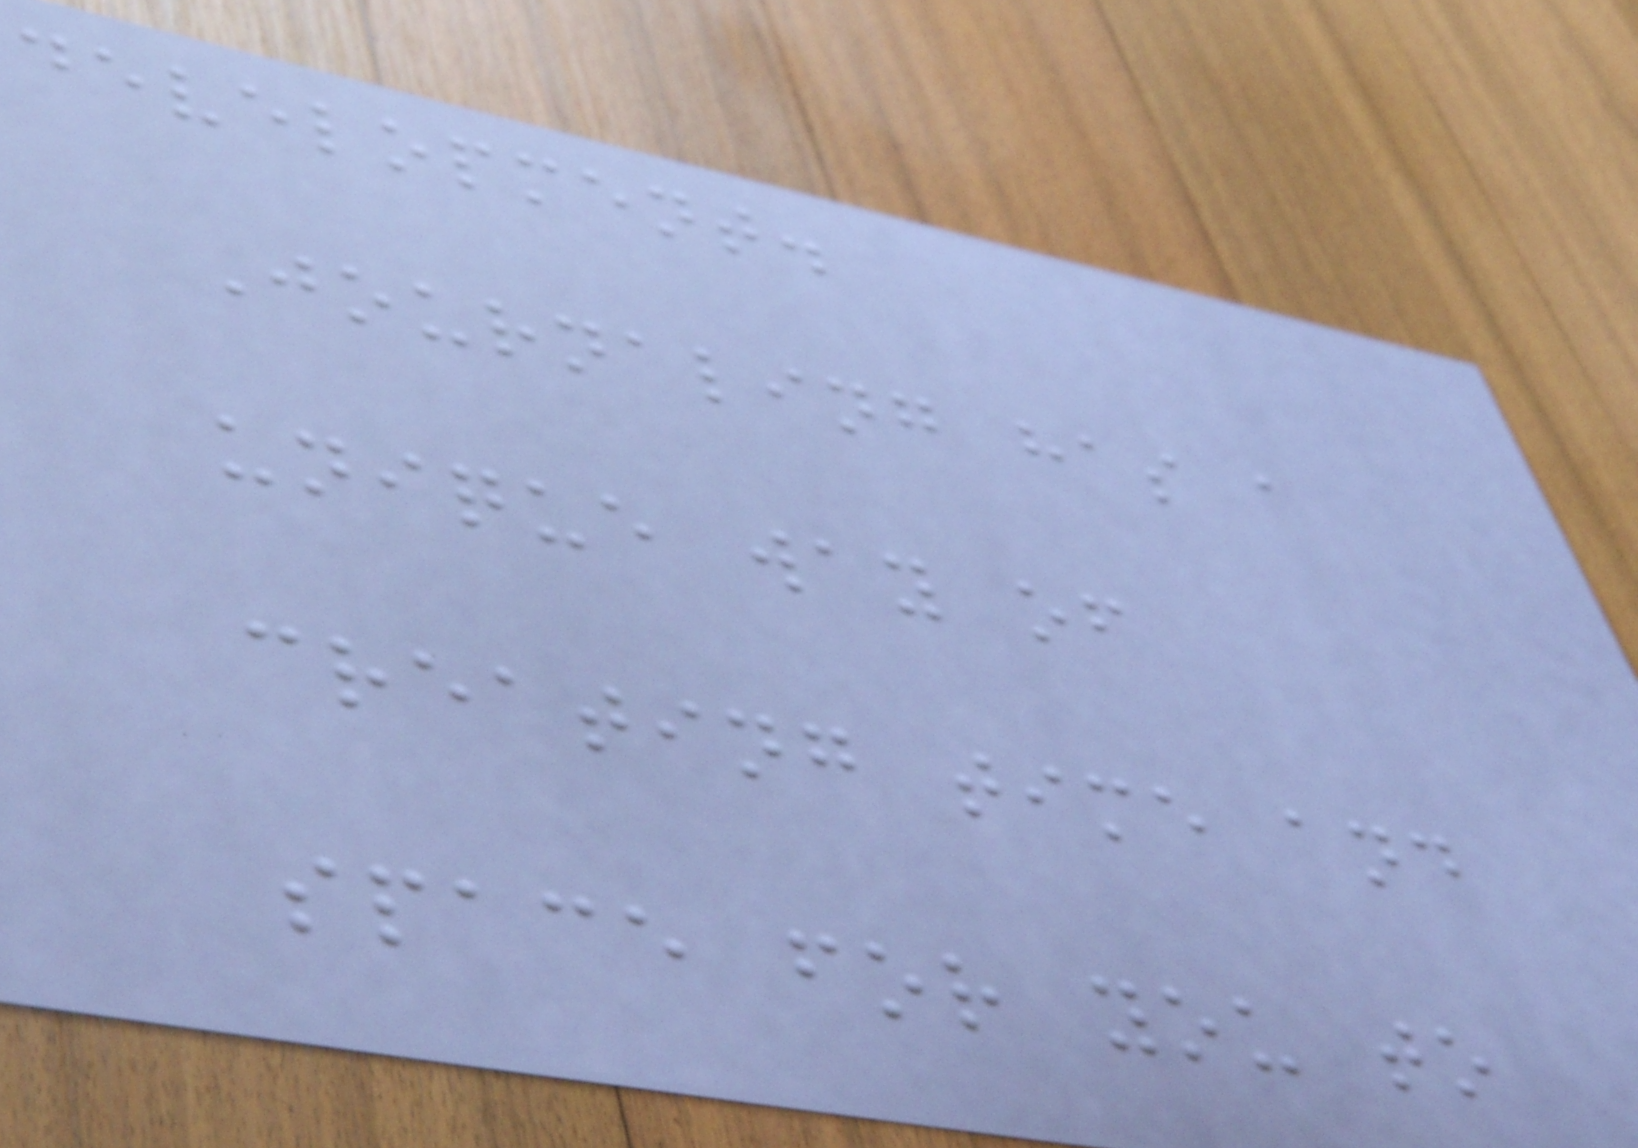development.
Journaling has a
unique way of
creating time and
space for you to
